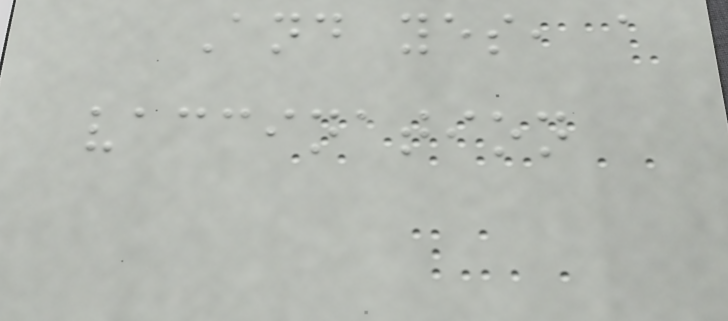And yes, a
vaccination
